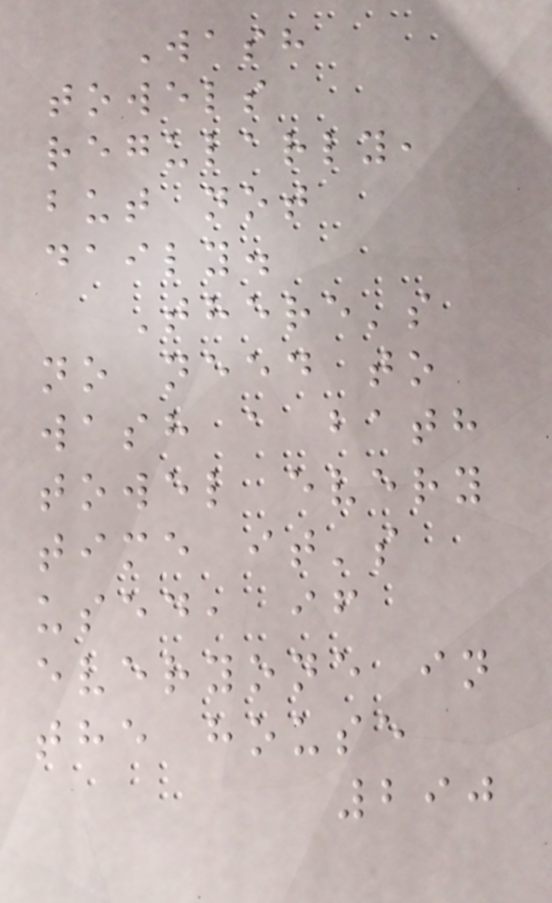Wash
towels
regularly,
but not
daily.
There's
no need to
wash a bath
towel every
time it's
used, if
everyone in
the house
290
